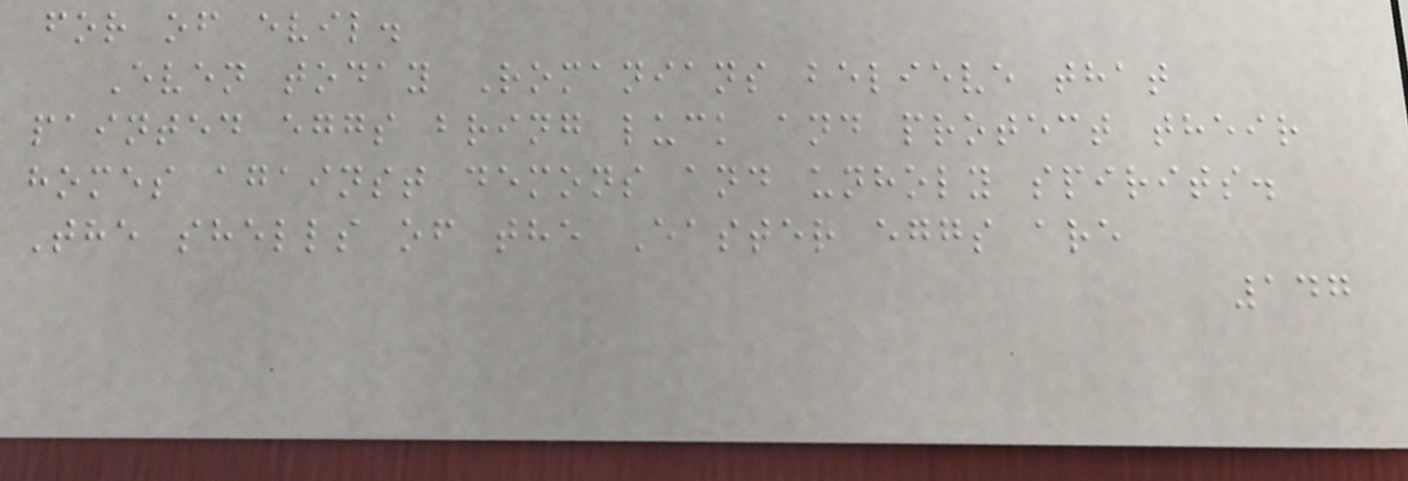for of evil.
Even today Romanians believe that
painted eggs bring luck and protect their
homes against demons and unholy spirits.
The shells of the Easter eggs are
147
